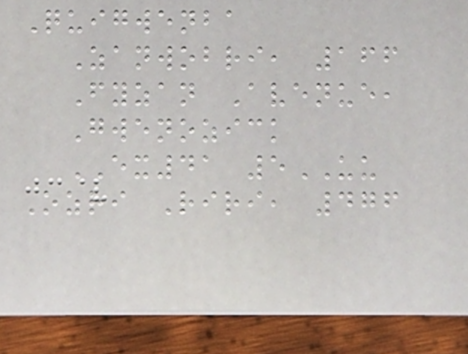Quigwenba
Zanwobri, 166
Fyzan Avenue,
Gwenozick
EX41 5UU
Ozri Riri, 476
